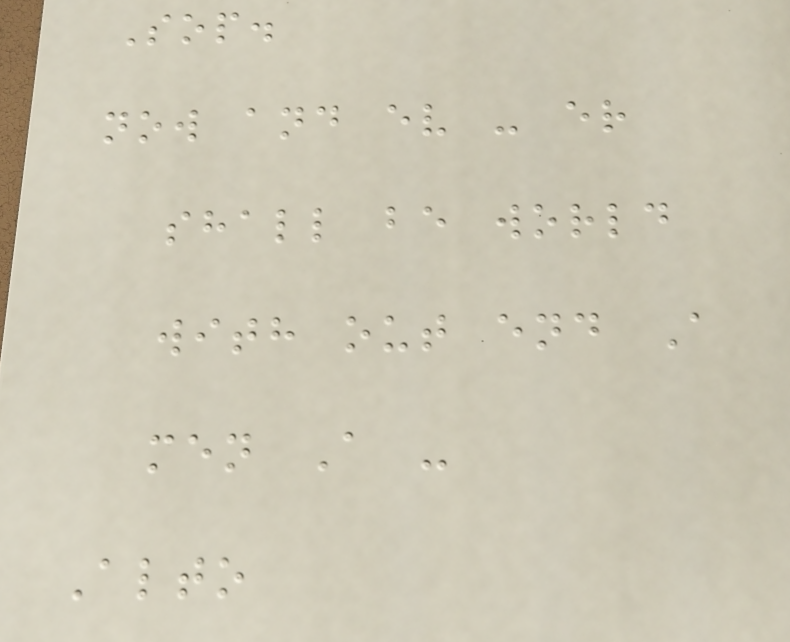Sop.
now and ev - er
shall be world
with out end A
men A -
Alto
